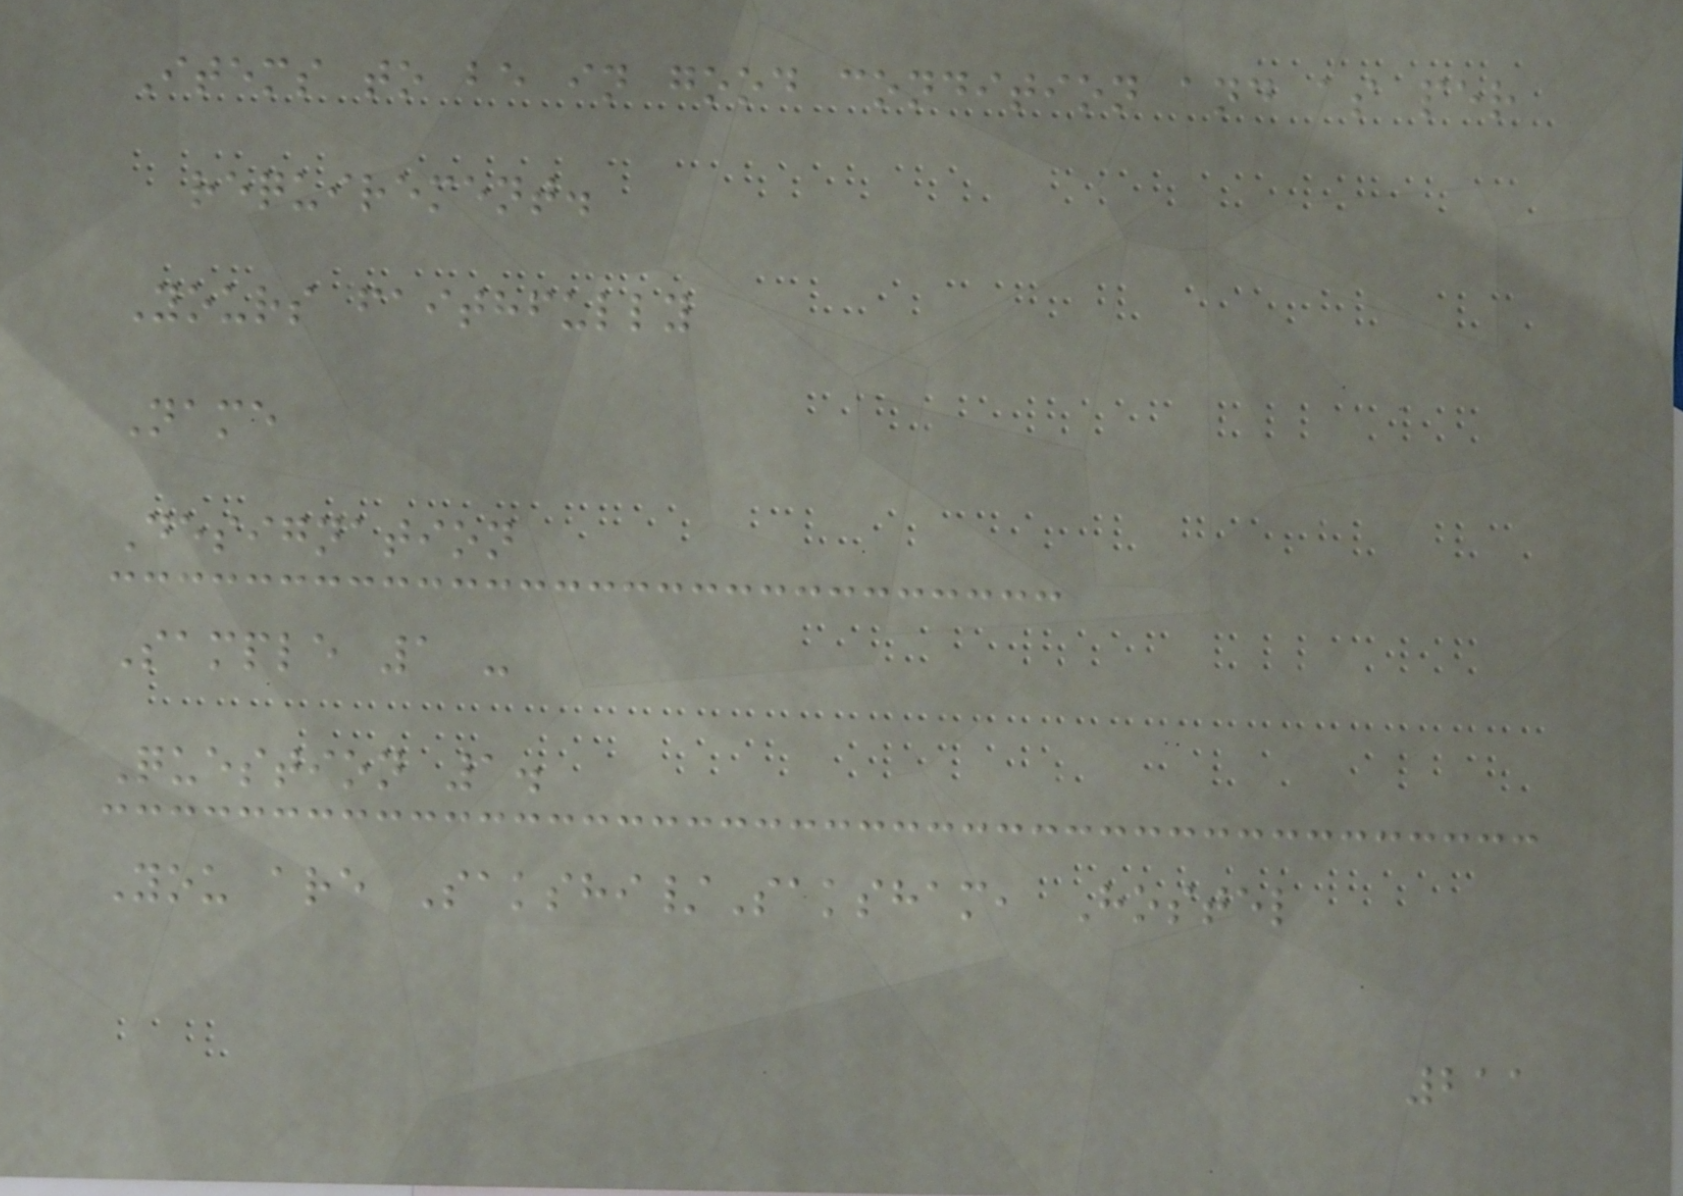Items to be in good condition and as per
requirement.
Yours faithfully
Name
Designation
Sample 1 -
Question 1.
You are Sakshi/Saksham, Hostel
211
